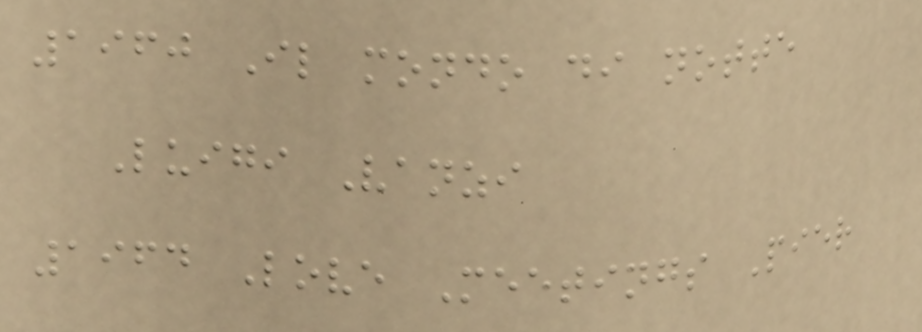1960 Il mondo di notte
Luigi Vanzi
1964 Love Meetings Pier
